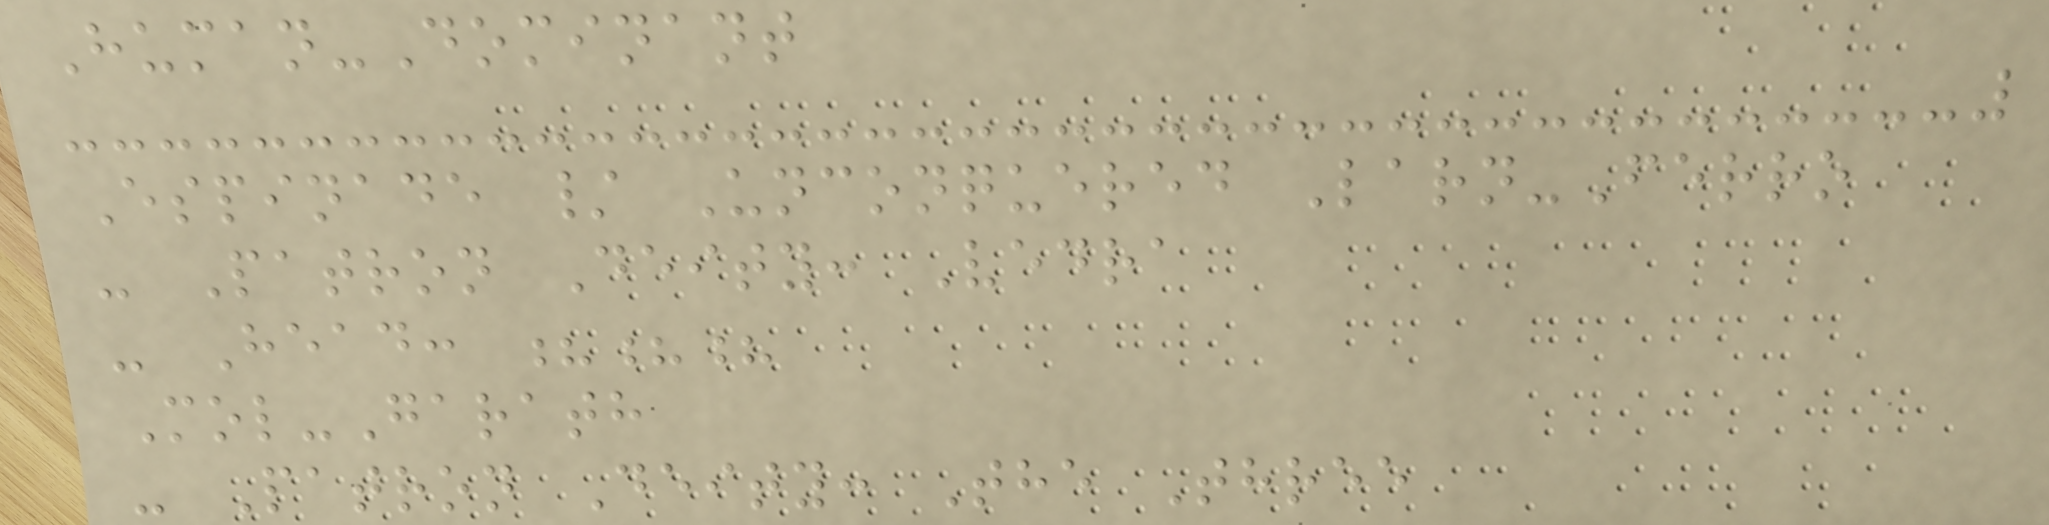Human-Dominant
Espinade / Unconquered Larn-Ferro
- Patron Deity: Vedra
- Head: ???
Mol-Garath
- Patron Deity: The Three
